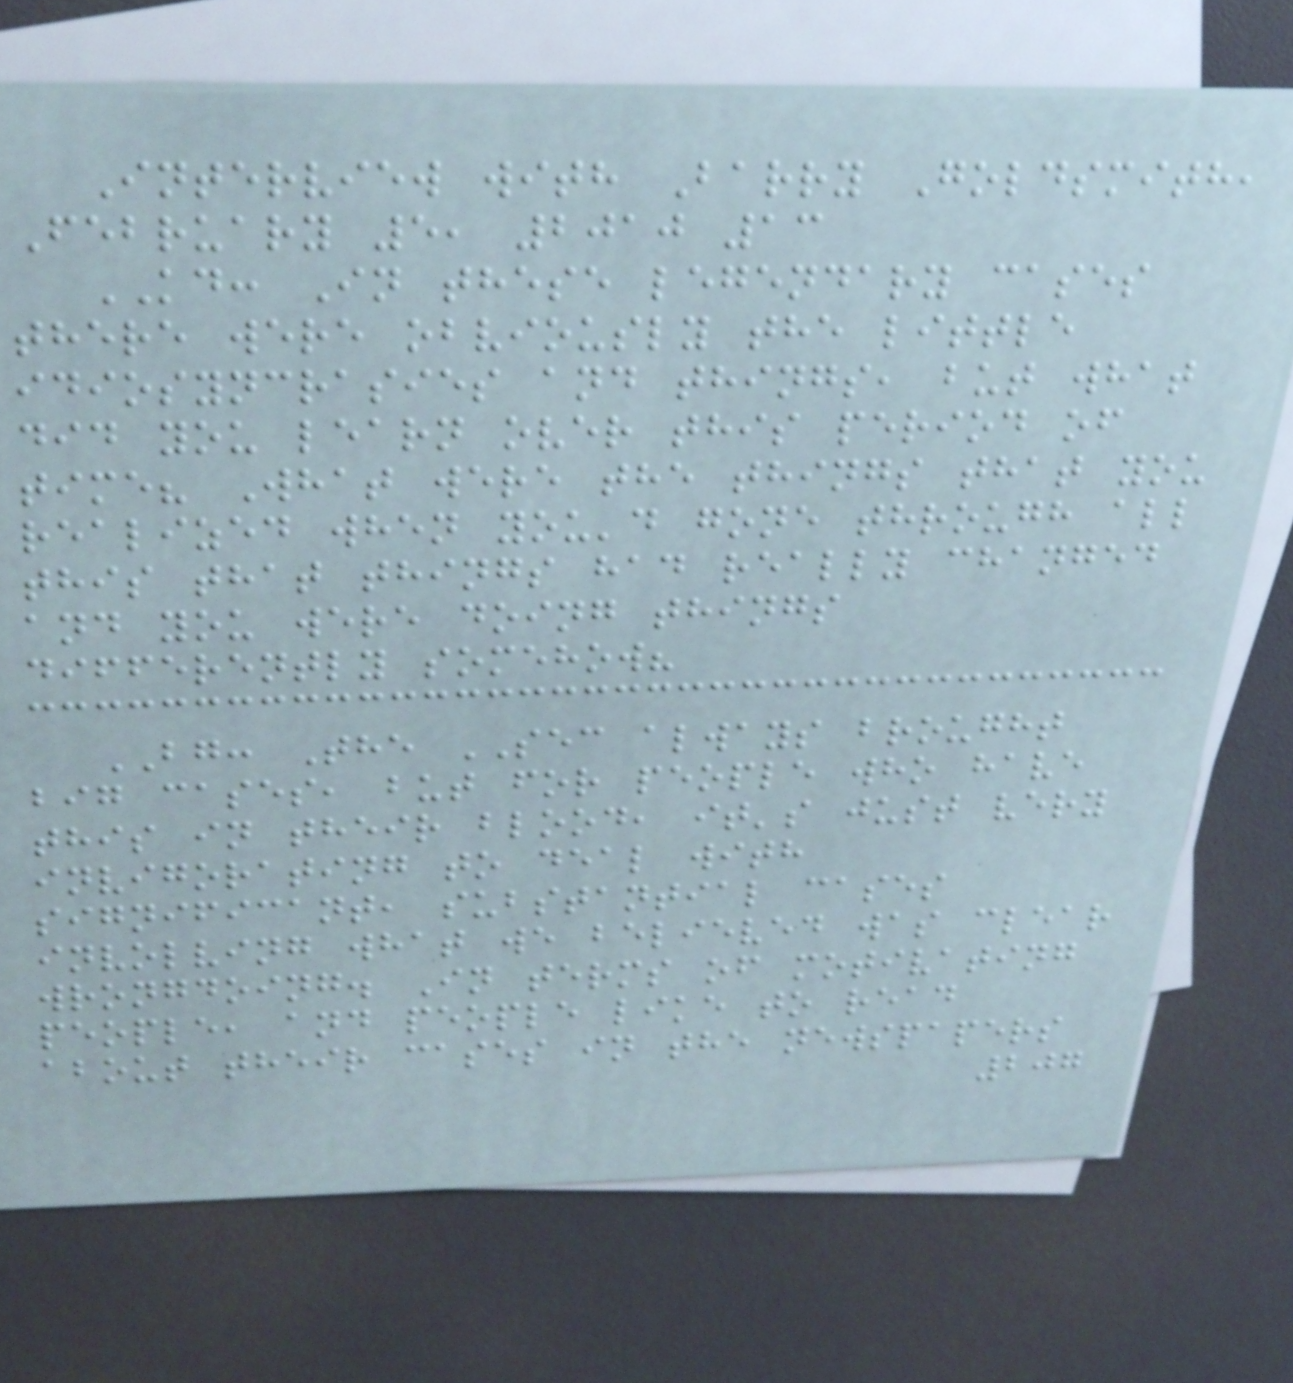Interview with Barry Goldsmith,
February 5, 2010 13
KD: In these legendary cases
there were obviously the little
idiosyncrasies and things, but what
did you learn over this period of
time? What were the things that you
realized when you'd gone through all
this that things had really changed
and you were doing things
differently somehow?
BG: The SEC always brought
big cases, but for people who have
this in their blood, it's just very
invigorating to deal with
significant, substantial cases
involving what we believed was clear
wrongdoing. In terms of motivating
people, and people like to read
about their cases in the newspapers
207
